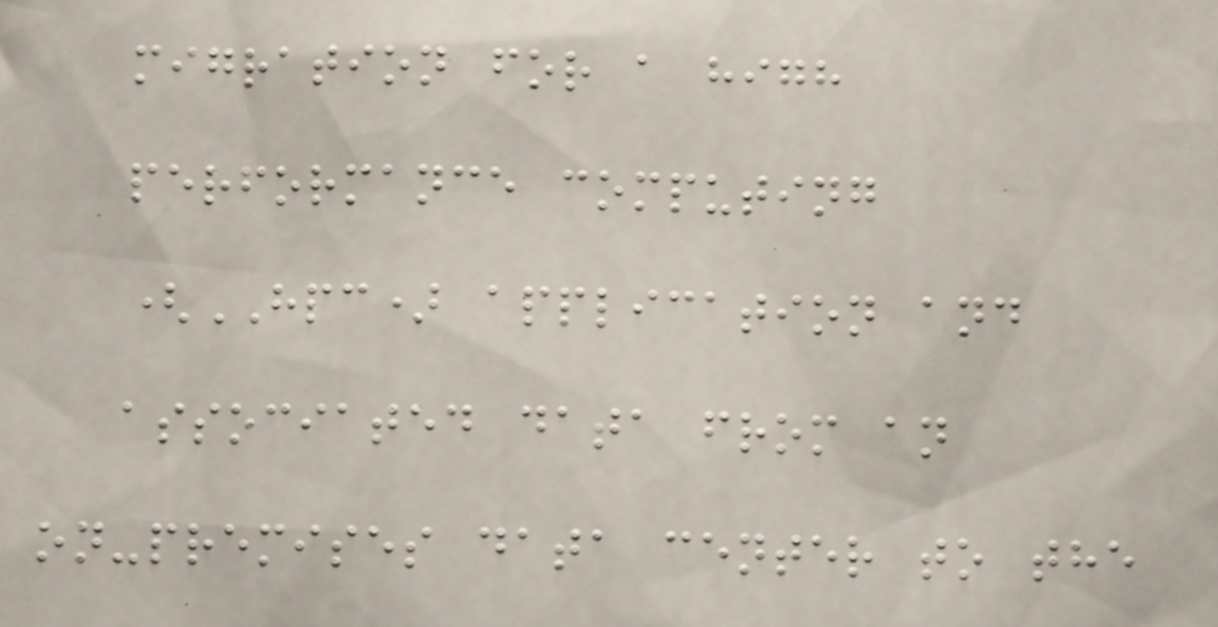migration for a high
performance computing
(HPC) application and
associated data from an
on-premises data center to the
